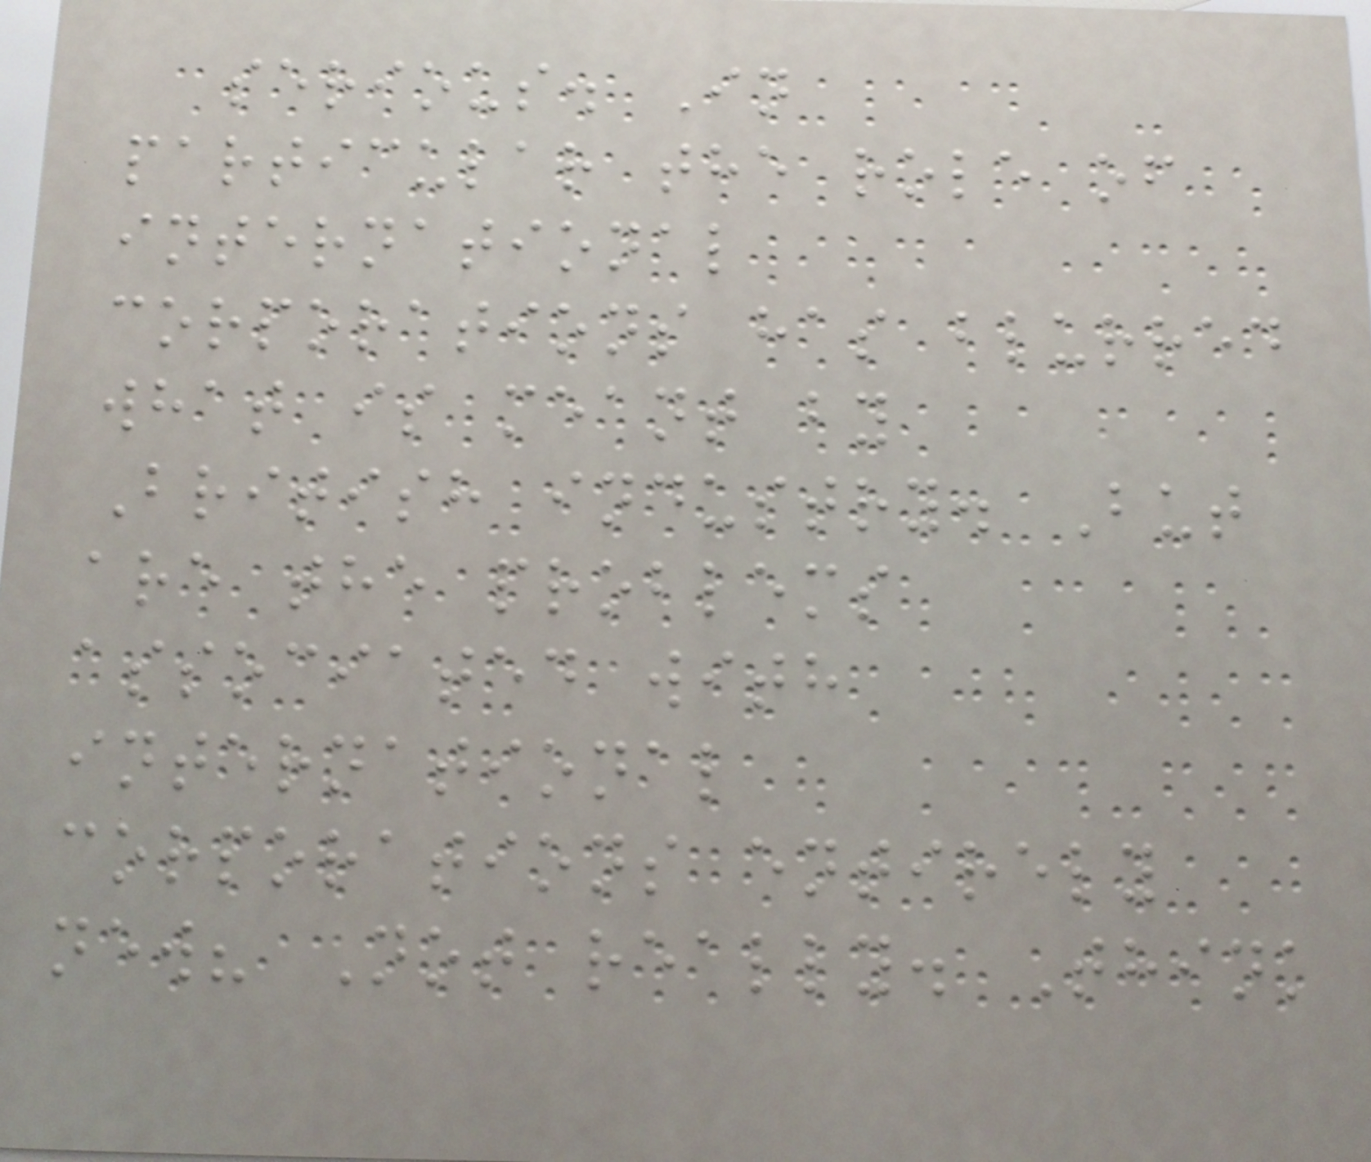serious. In
particular the role of
international
corporations has blurred
what is meant by
British industry. But
are the problems
associated with
international
corporations entirely
new? Not really. Think
